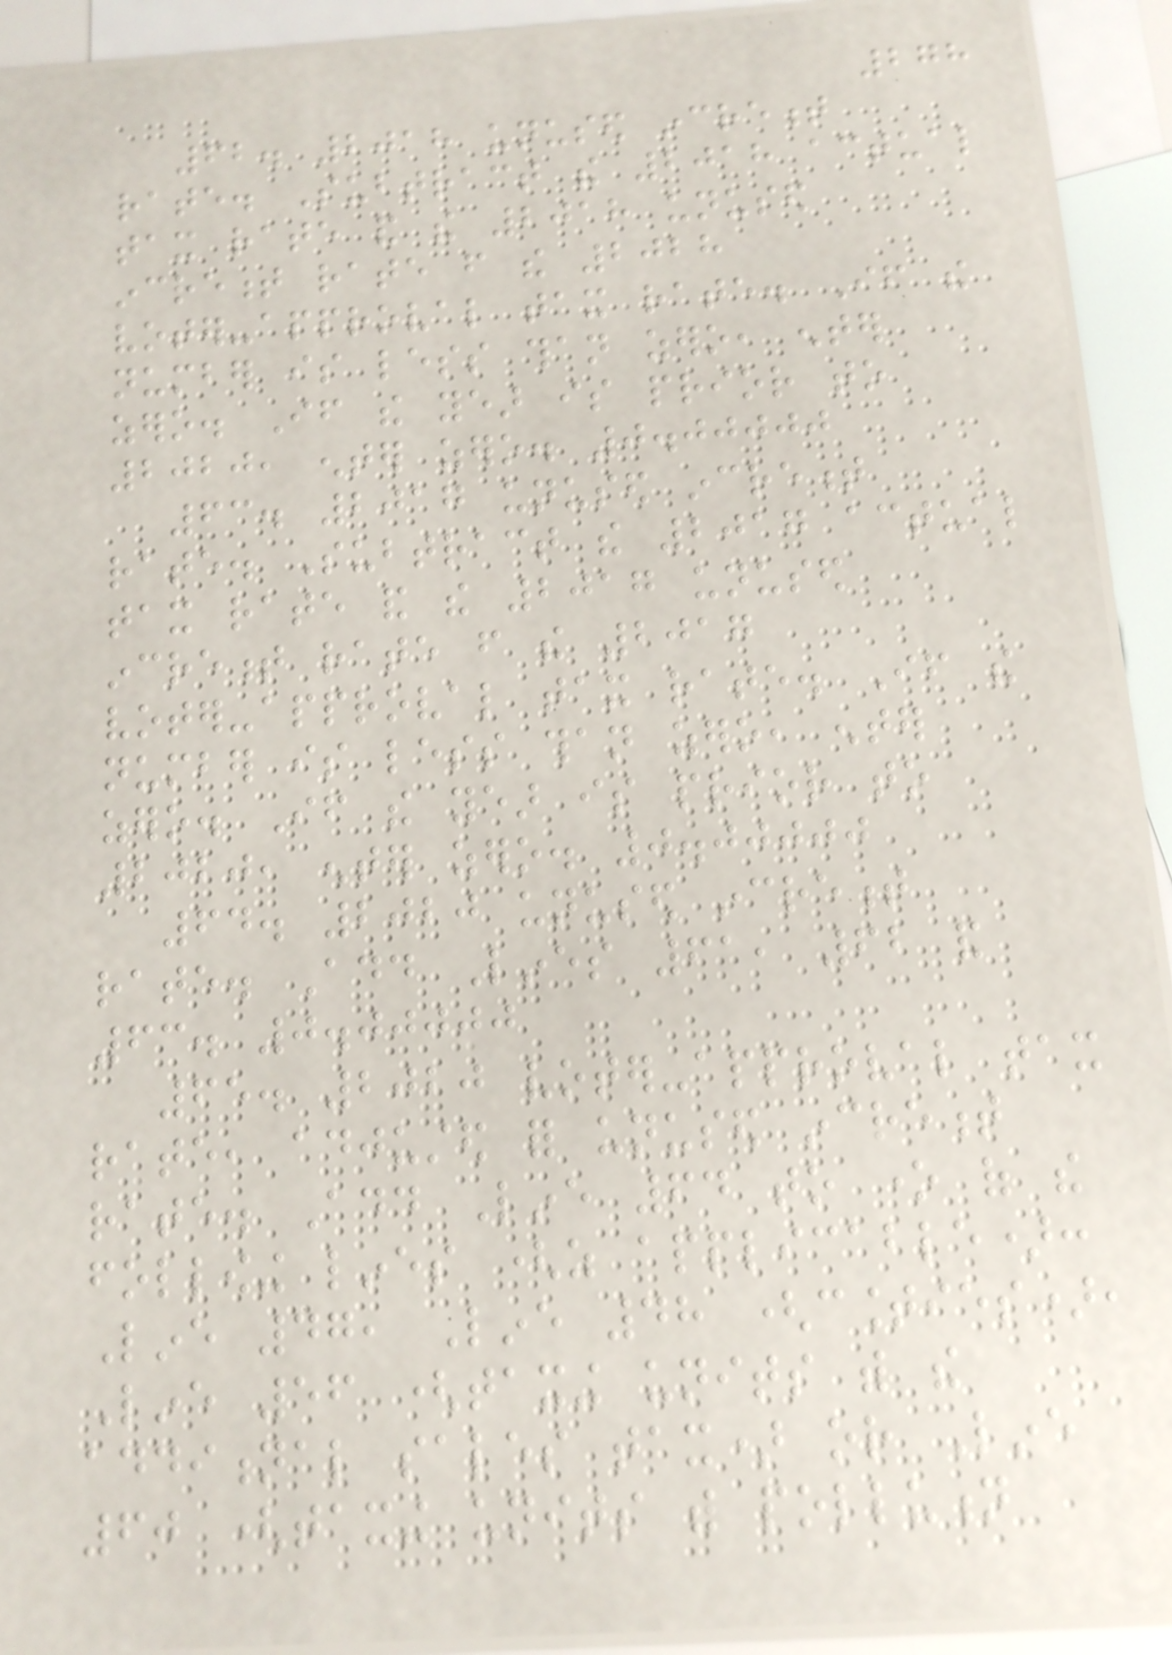278
62. 2018 unused increment
rate. Subtract the 2018 actual
tax rate and the 2018 unused
increment rate from the 2028
voter-approval tax rate. If the
number is less than zero, enter
zero. If the year is prior to
2020, enter zero. 0.00000
63. 2017 unused increment
rate. Subtract the 2017 actual
tax rate and the 2017 unused
increment rate from the 2017
voter-approval tax rate. If the
number is less than zero, enter
zero. If the year is prior to
2020, enter zero. 0.00000
64. 2020 unused increment
rate. Add Lines 61, 62 and
63. 0.00000
65. 2020 voter-approval tax
rate, adjusted for unused increment
rate. Add Line 64 to one of the
following lines (as applicable):
Line 47, Line 48 (counties),
Line 56 (taxing units with the
additional sales tax) or Line
60 (taxing units with pollution
